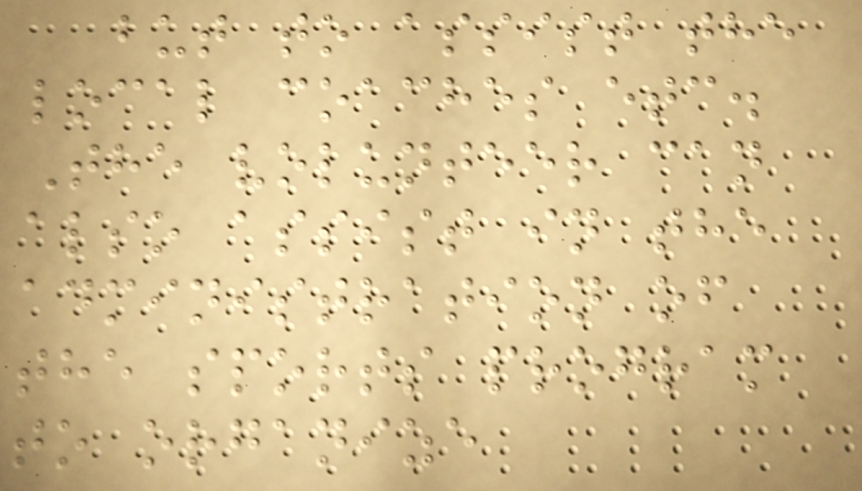but to assist the
local coaches etc.
The volunteer can
also assist in the
administration of
the sports program
to organize
